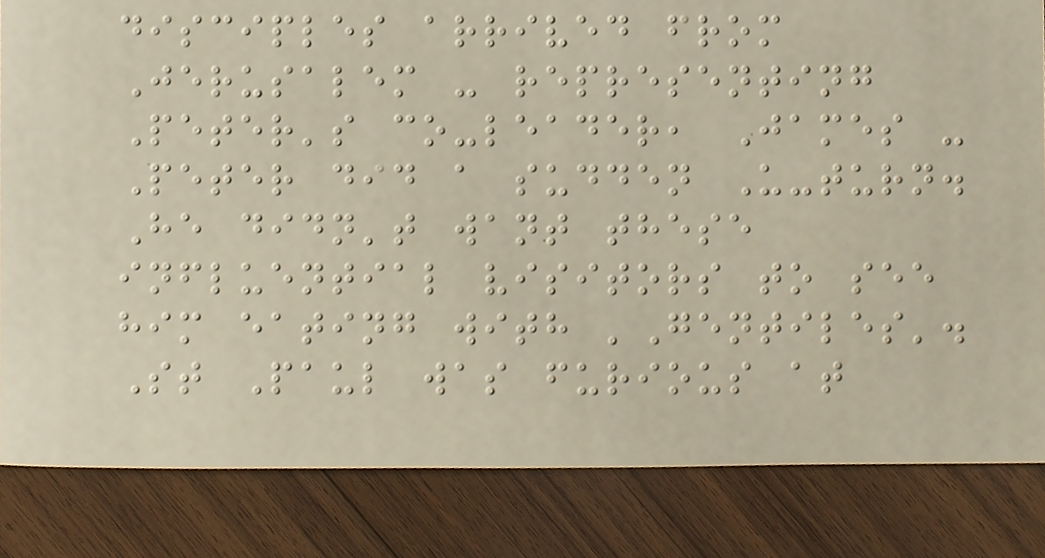disciples arrived from
Jerusalem - representing
Peter's co-leader, James -
Peter did a sudden U-turn.
He didn't want these
influential visitors to see
him eating with 'Gentiles'.
St Paul was furious at
